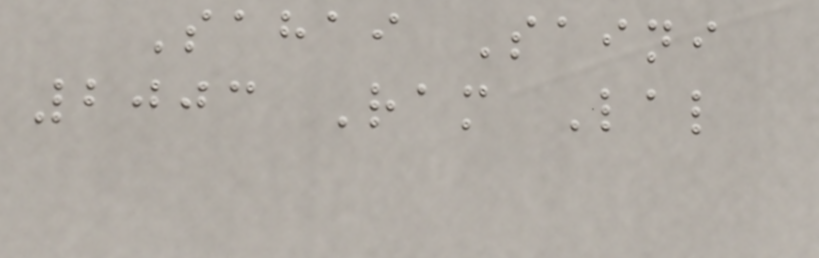Sahai Saini
2003 Ram Lal
